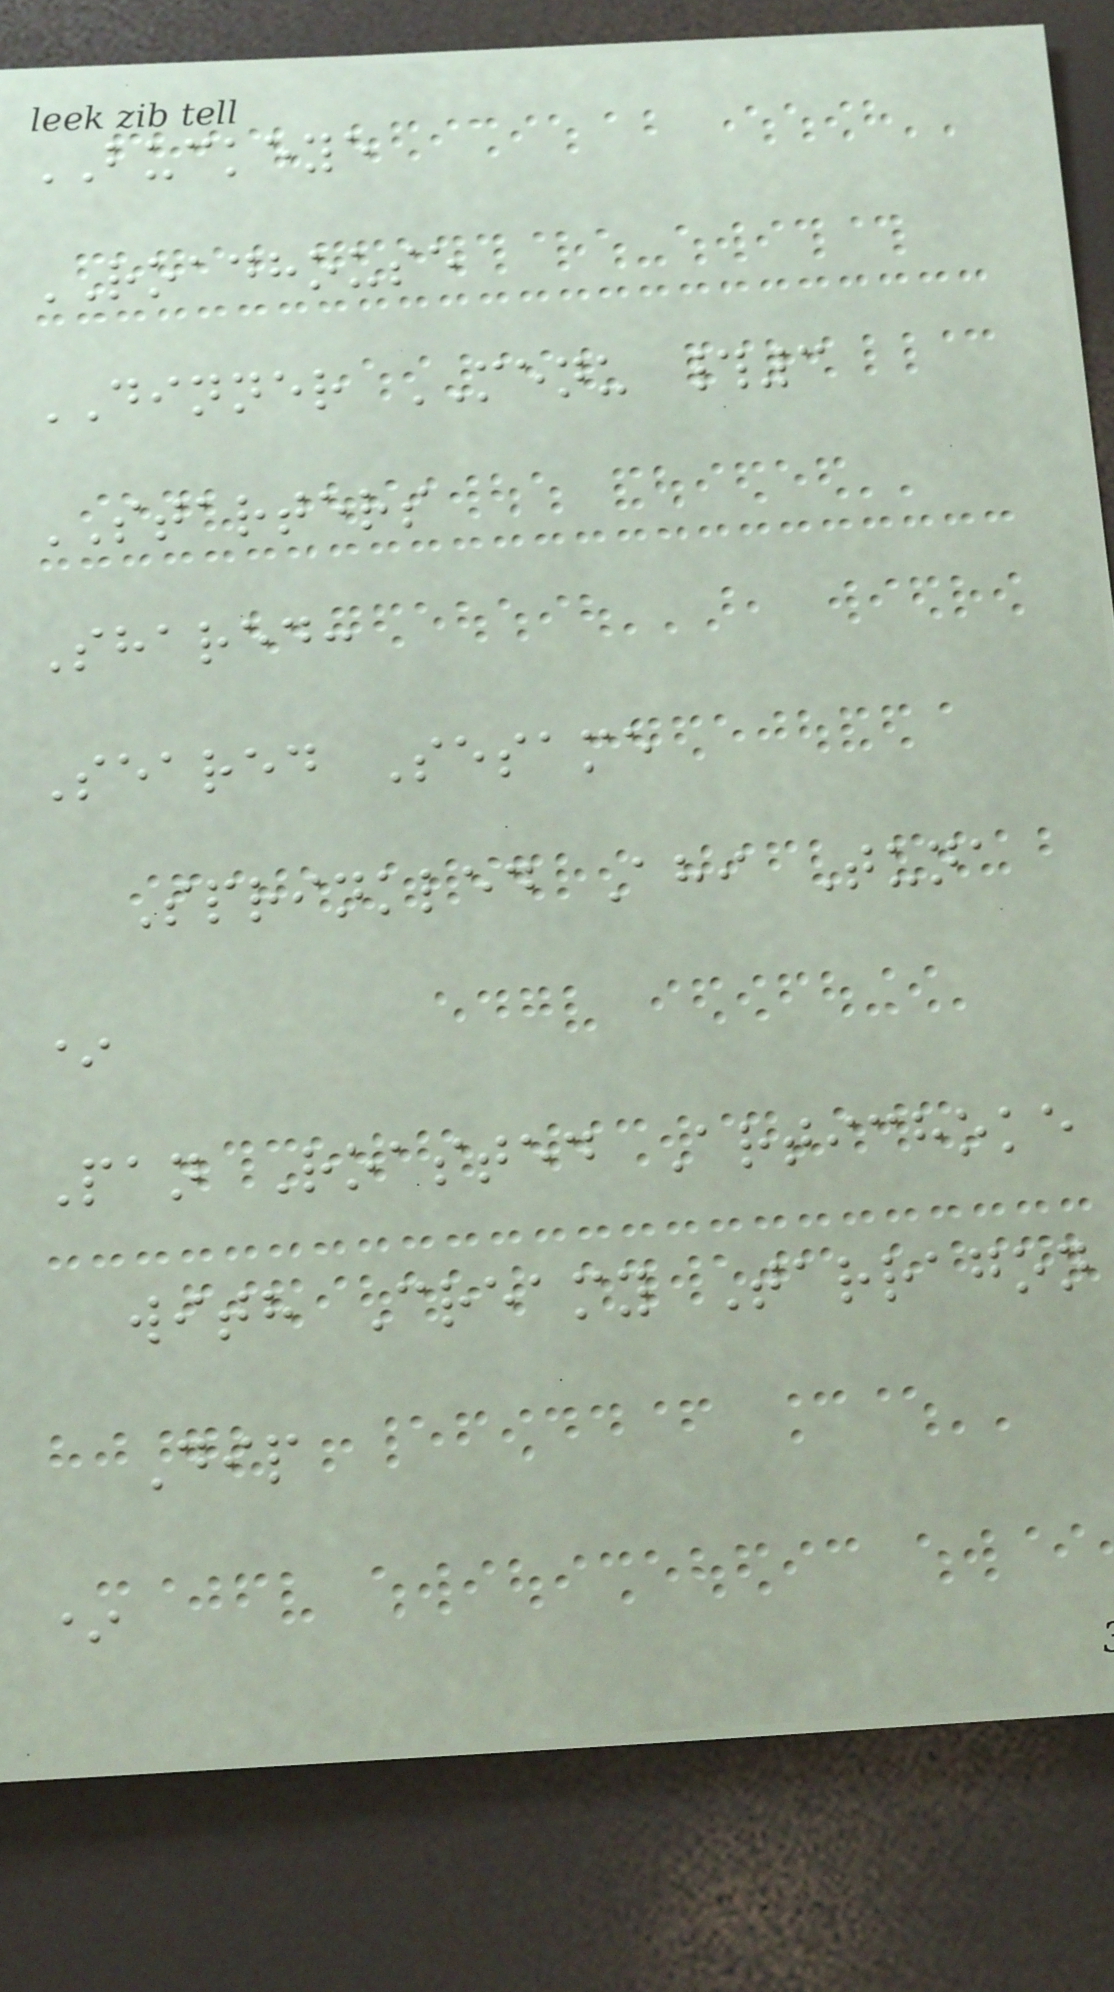BUCKEYE
ROADHOUSE
DINNER MENU #3
STARTERS
Shared:
Seared Sesame
Sprinkled Ahi Tuna
*
Pan Roasted Artichoke
with Creamy Tarragon
Dip
*
